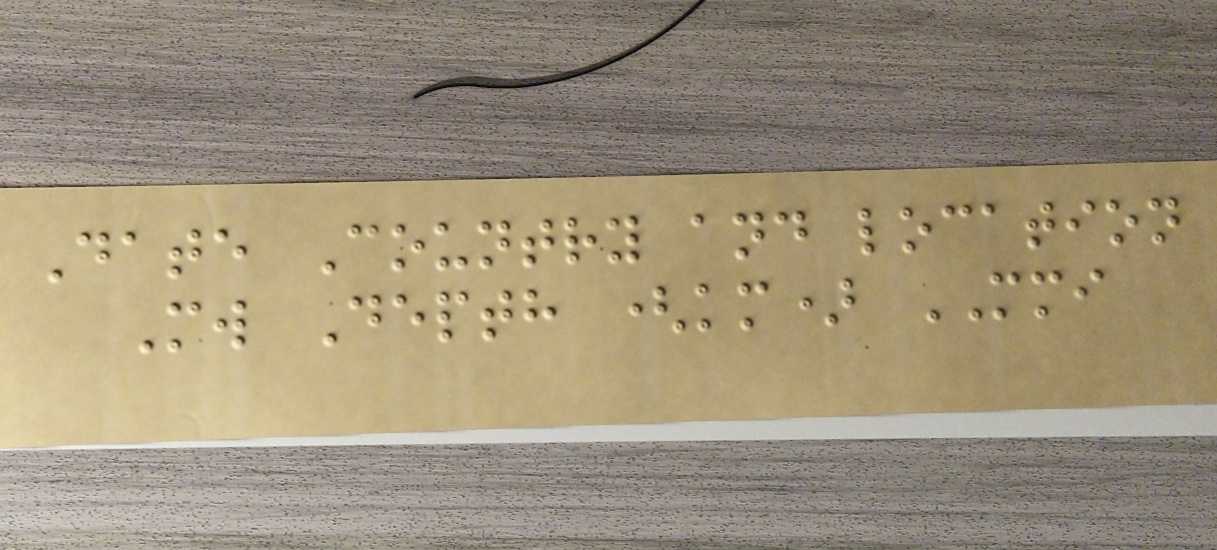Date Country and location
Mw Depth (km) MMI
